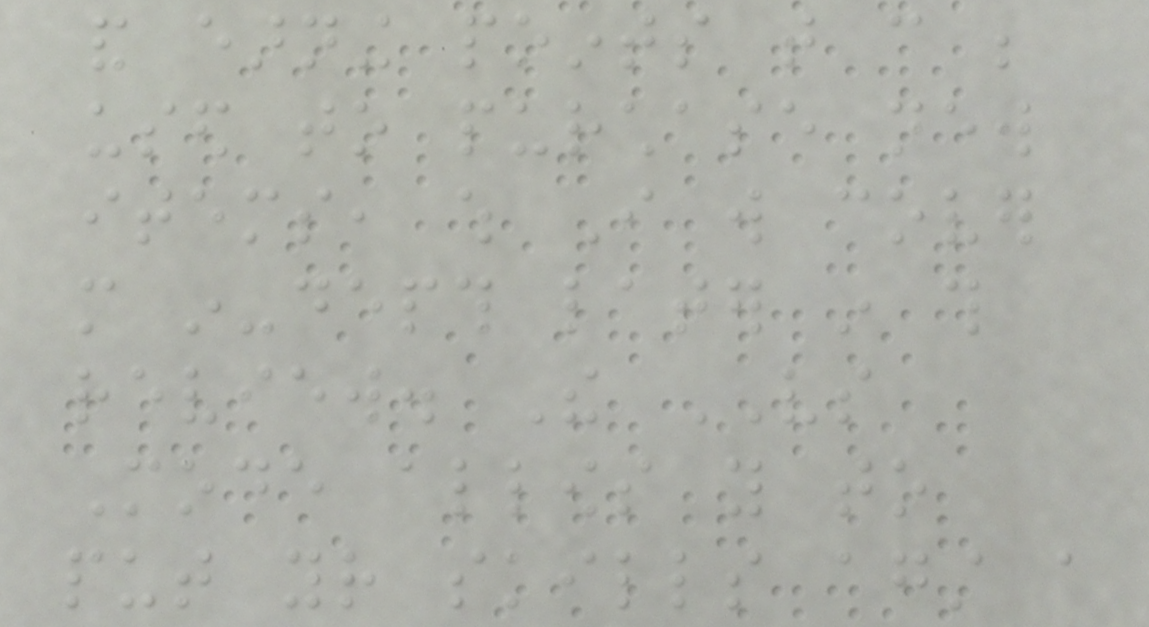and earning points that can be
used to purchase new
items, which I will cover
more in-depth later in this
review. The VS
Mode allows you to
put your skills against a
